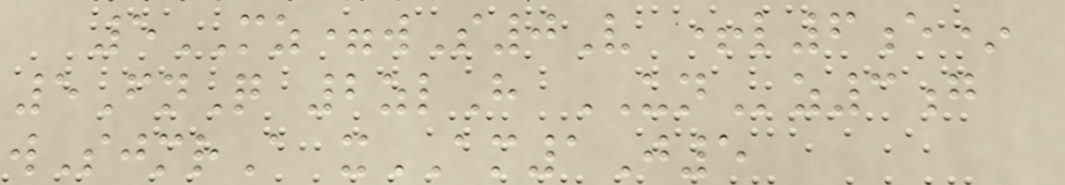5MZ=wS0V +l6e*
5FnQ 2zlH UNz3g
wSjmrA xAM1J5
